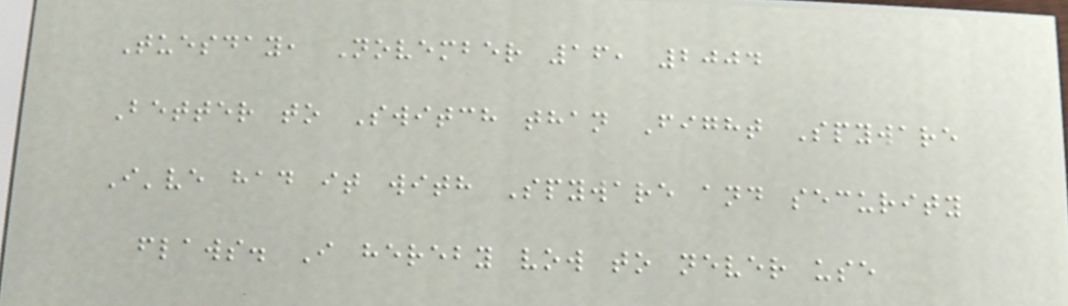Tuesday, November 16, 2004
Better to Switch than Fight Spyware
I've had it with Spyware and security
flaws. I hereby vow to never use
